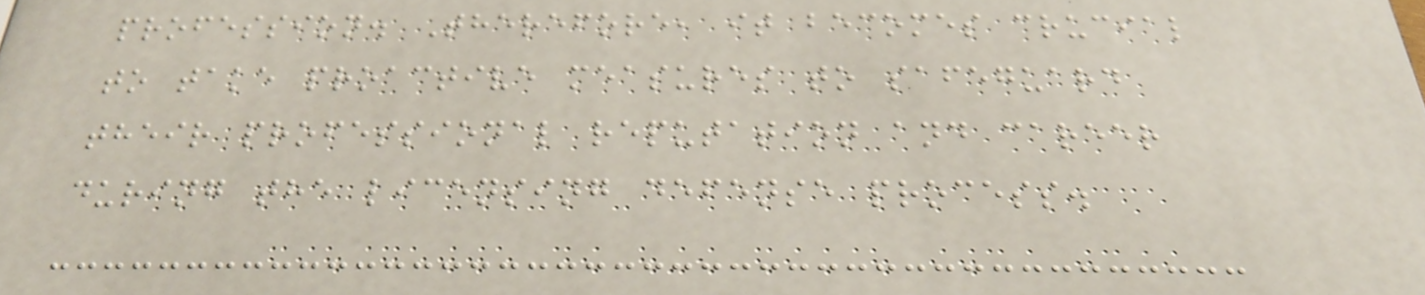profession. Therefore, it becomes crucial
to take proactive measures to safeguard
their professional reputation and career
during the licensing defense process.
